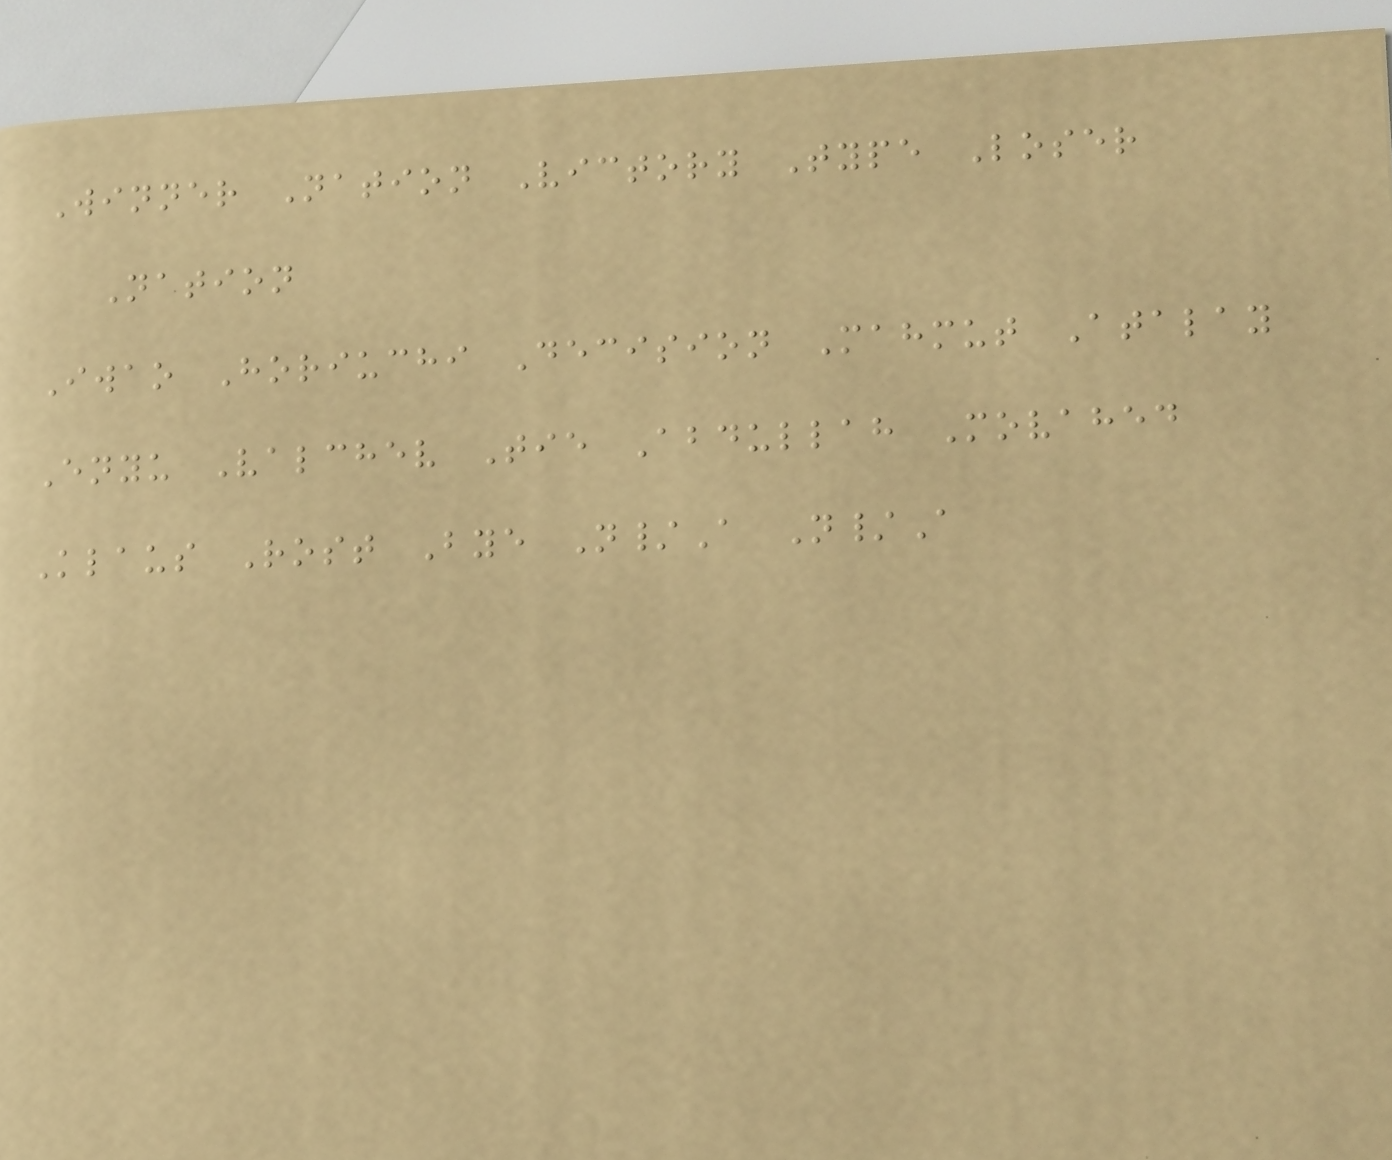Winner Nation Victory Type Loser
Nation
Iwao Horiuchi Decision Mahmut Atalay
Enyu Valchev Tie Abdullah Movahed
Klaus Rost Bye N/A N/A
